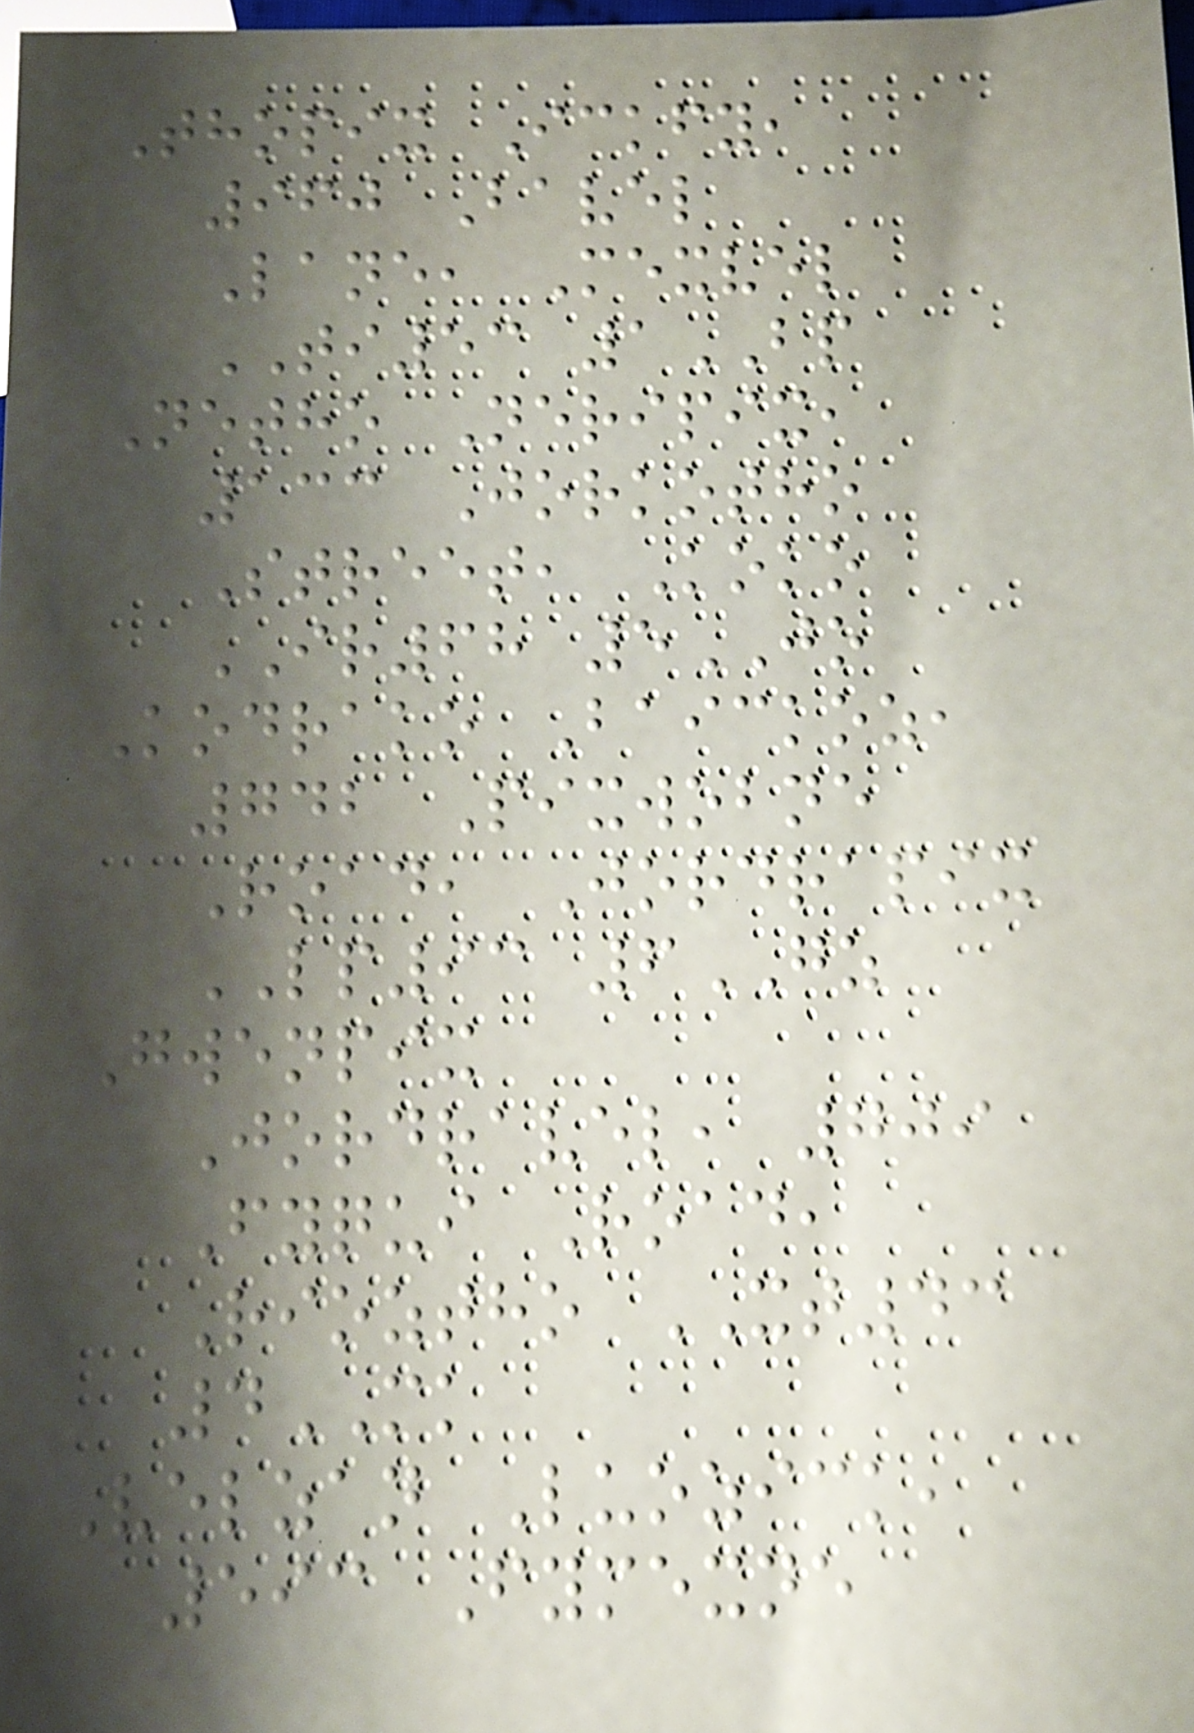Thopix Ickfy,
960 Bavel
Lane, Mexvel
TI53 1BP
Netho Neripix,
133 Jorkotho
Street, Koko
IR68 5JO
Kodrako Baickoz,
742 Pixwobne
Road, Jordrapix
LP93 6GZ
Gwenpix
Jordravel, 709
Fyqui Road,
Rioztho XT43
4MK
Velzan Luozick,
593 Fymexne
